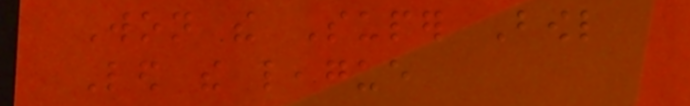Won the Super Bowl
Led the league
